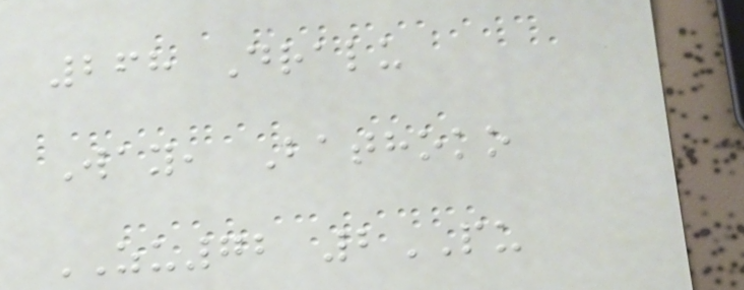268 Dralu
Way, Bathoko
ZU72 2PU
